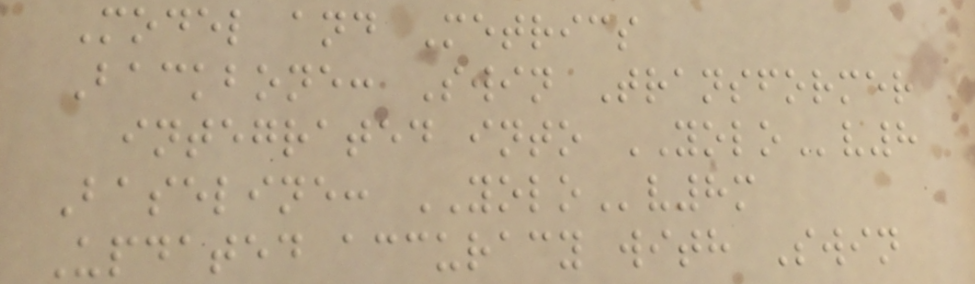Model and Metrics
Backbone: Swin Transformer
integrated into YOLOv8
Baseline: YOLOv8m
Updated accuracy with Swin
